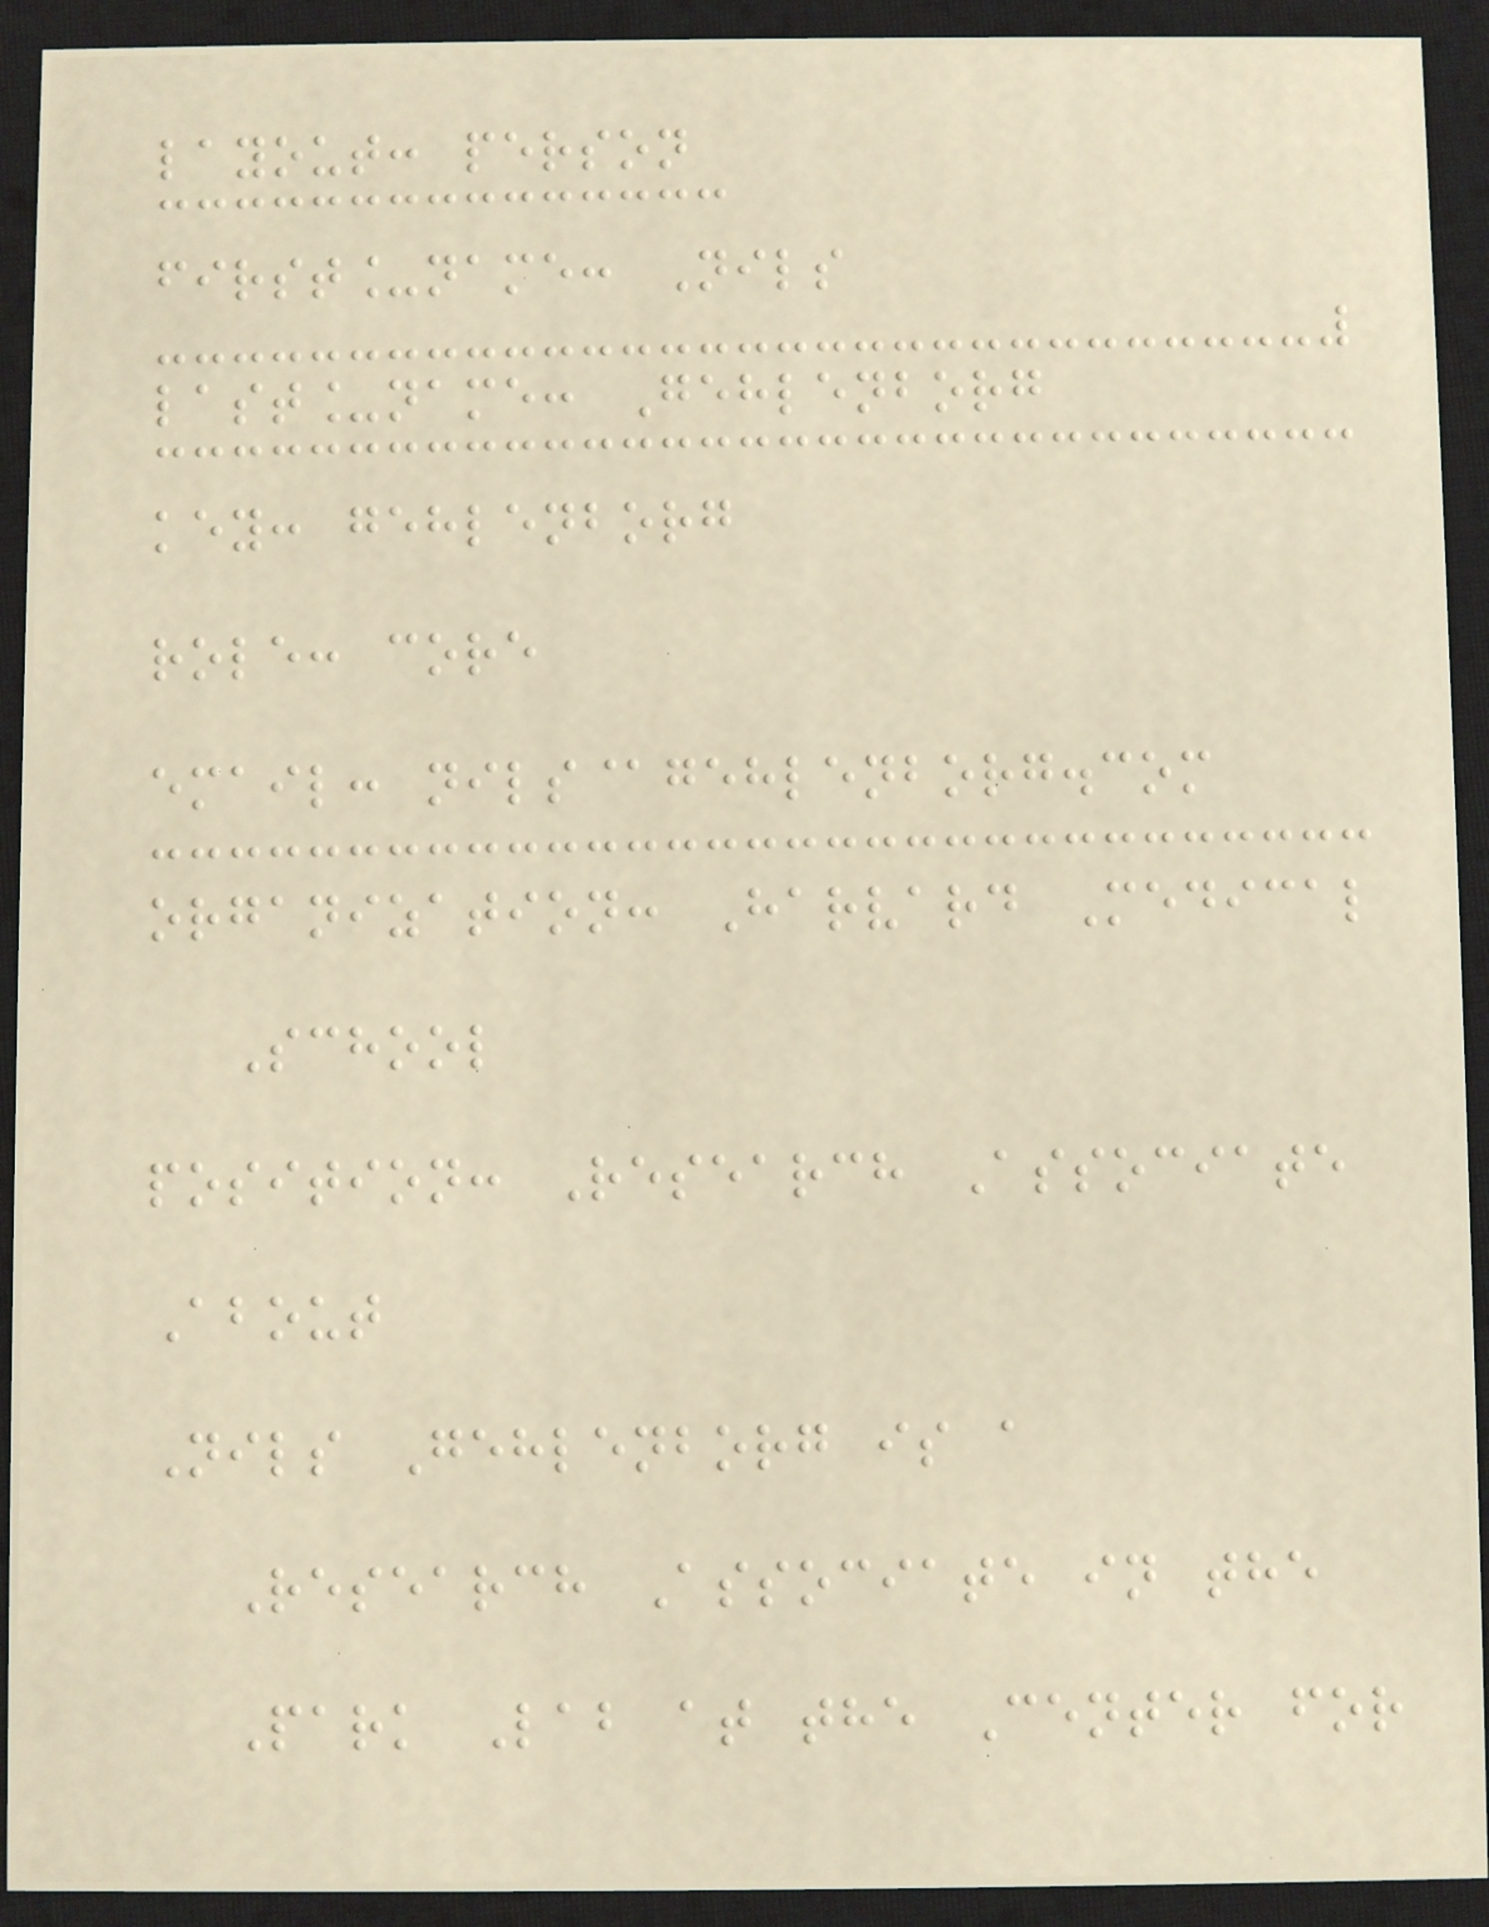layout: person
first_name: Nils
last_name: Gehlenborg
key: gehlenborg
role: core
email: nils@gehlenborg.com
organization: Harvard Medical
School
position: Research Associate
About
Nils Gehlenborg is a
Research Associate in the
Park Lab at the Center for
